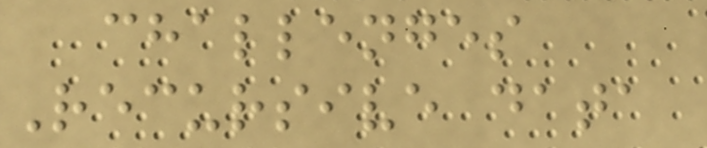challenges
Recursive data
